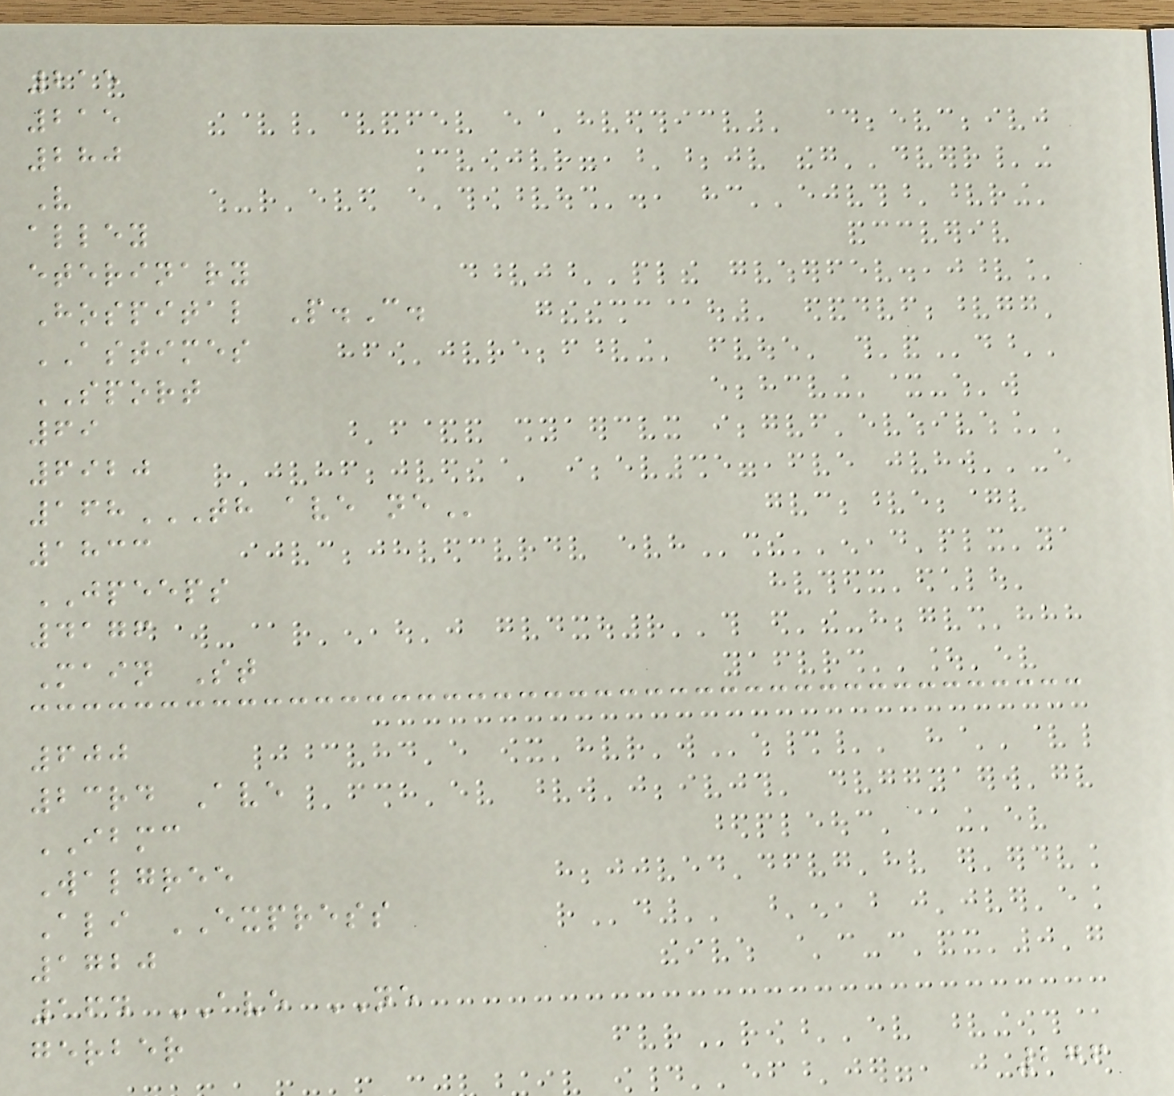215
215
280
V
alley
eterinary
Hospital P.C.
ASTIMES
SPORT
69
6920
168TH AVE NE
1833
JPEEPS
4176
Main St
600
23rd Ave
IBMC
Walgree
Ali EXPRESS
1720
164 AVE NE
gerber
276
